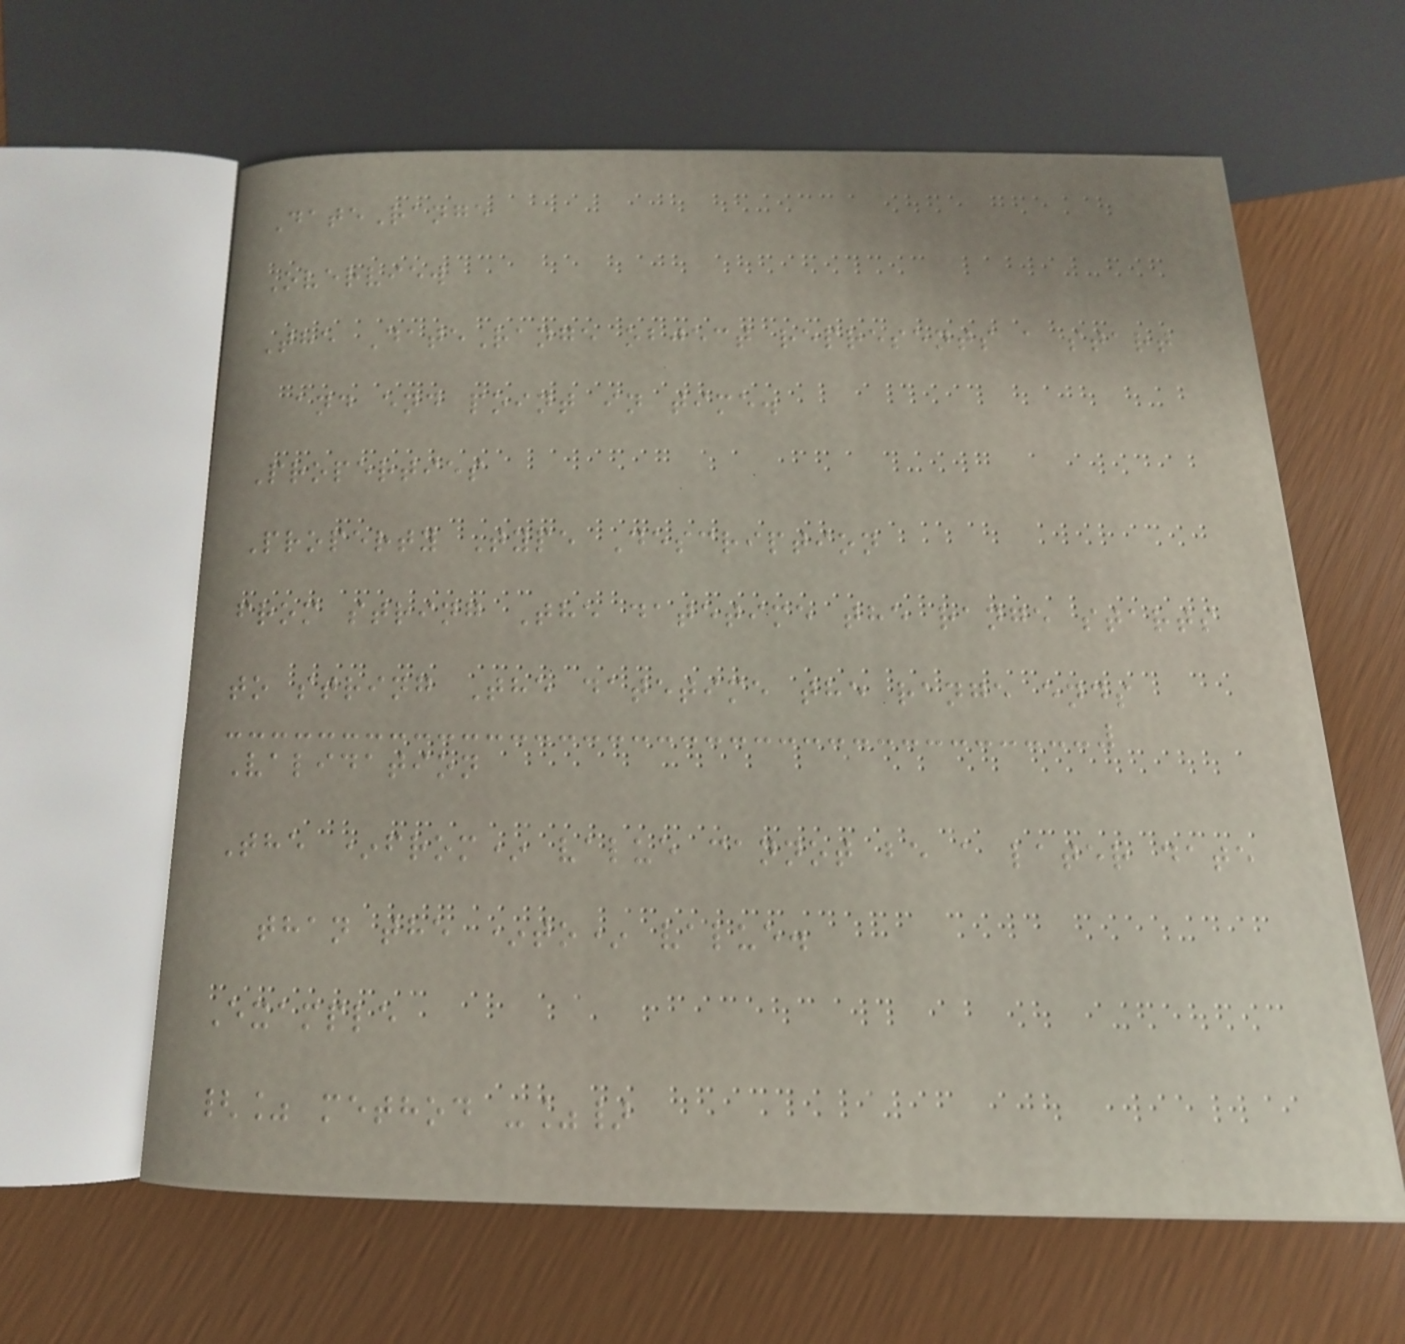DateRange
Overview
The DateRange object represents a start
and end point in time.
Properties
Property Type Description
from string The datetime the range starts
to string The datetime the range ends
Validation
The *from* value cannot be a later date
than the *to* value.
Example
{% method -%}
